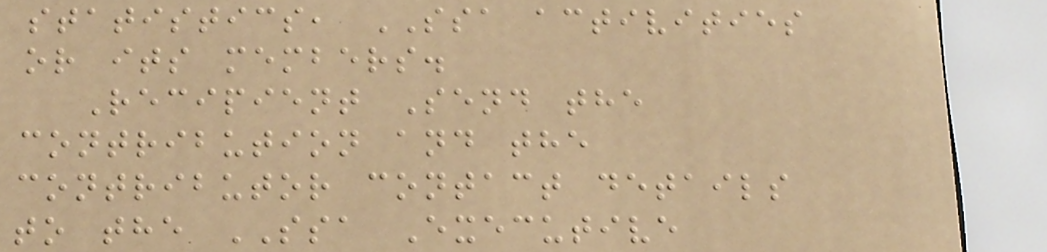statistics, SSA activities
or its members.
Recipient Send the
contribution and the
contributor contact details
to the SSA Executive
